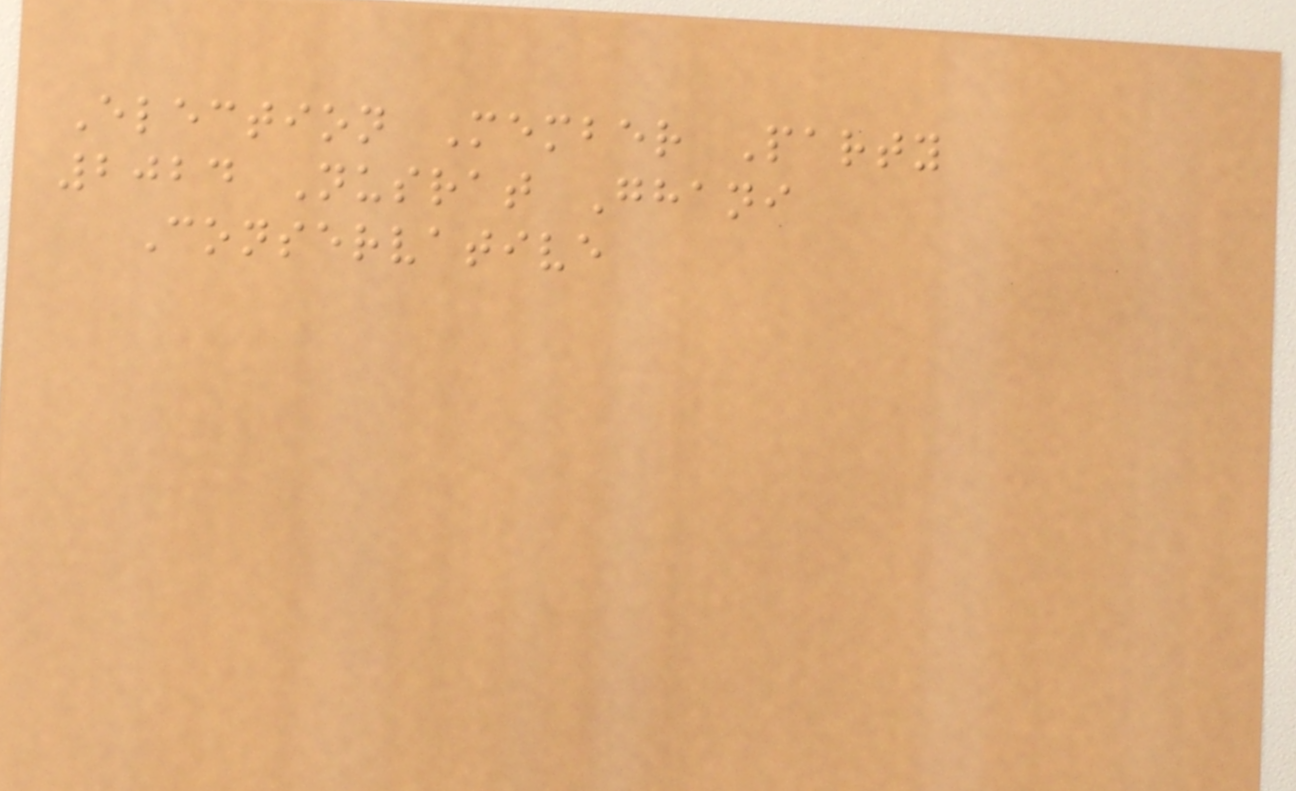Election Member Party
2024 Nusrat Ghani
Conservative
